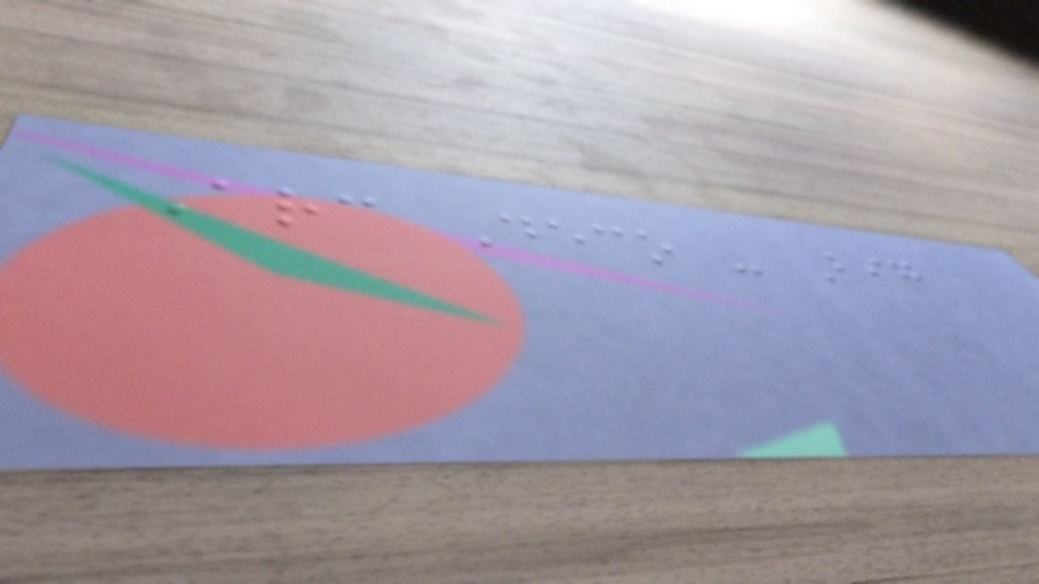Arc Deco - Big
